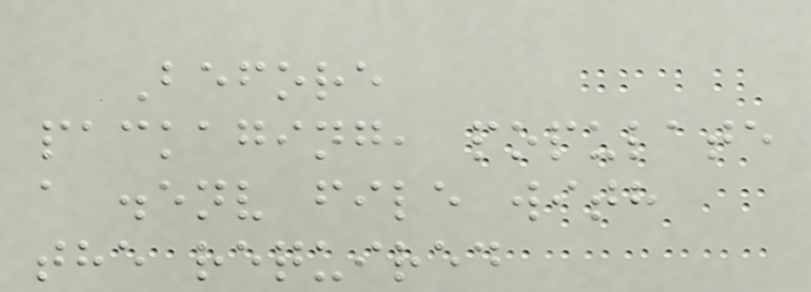Before
packaging, populate
a .env file with
the required
